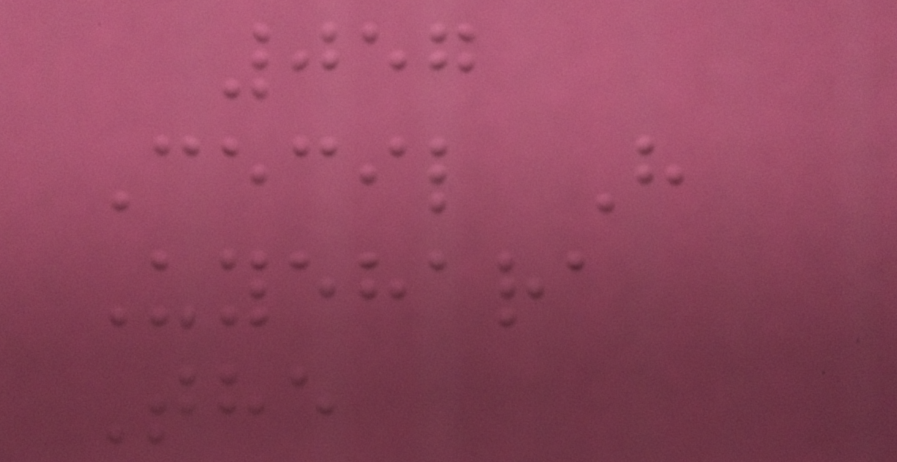057
Cecil H
Uyehara
The
